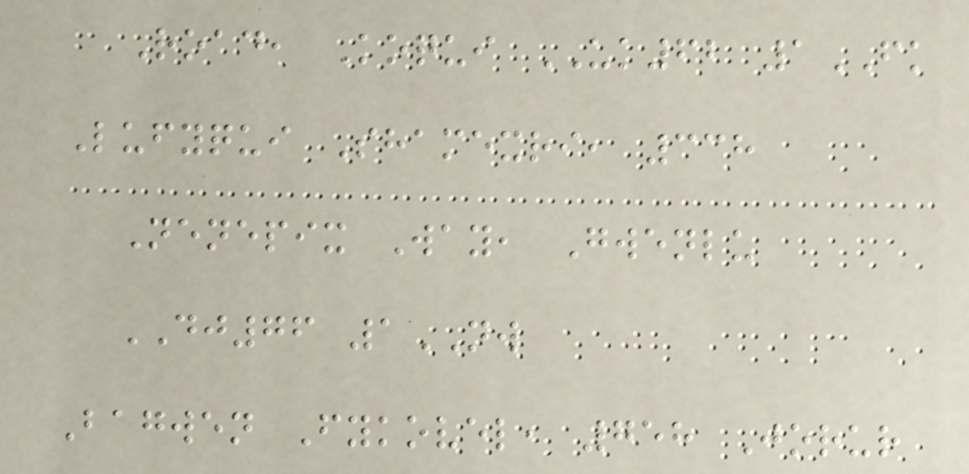Road, Koqui UK62 1FK
Lufyqui Shamexri, 338
Nenepix Way, Gwenlu
DJ76 1NW
Bagwen Fykovel, 758 Jorur
